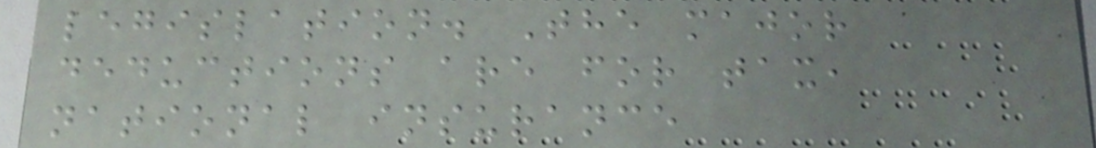legislation. The major
deductions are for tax,
national insurance
